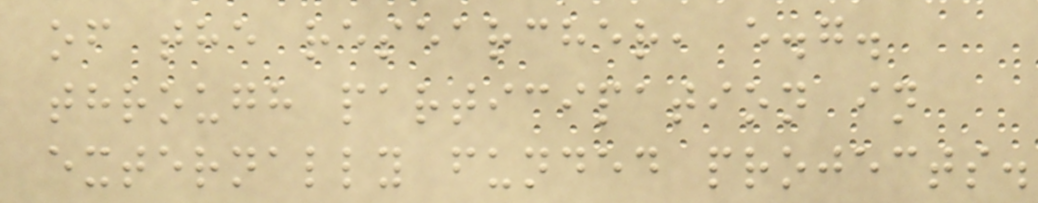of the researcher, e.g.
through participation in
externally funded projects.
